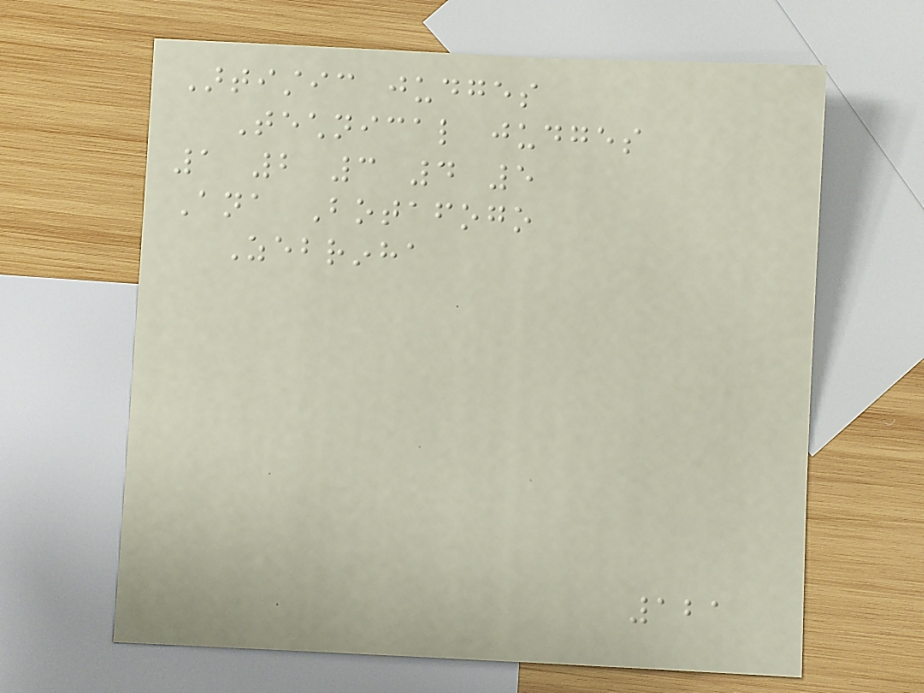Artistic judges
Technical judges
1 2 3 4 5
Ana Botafogo
Zebrinha
121
